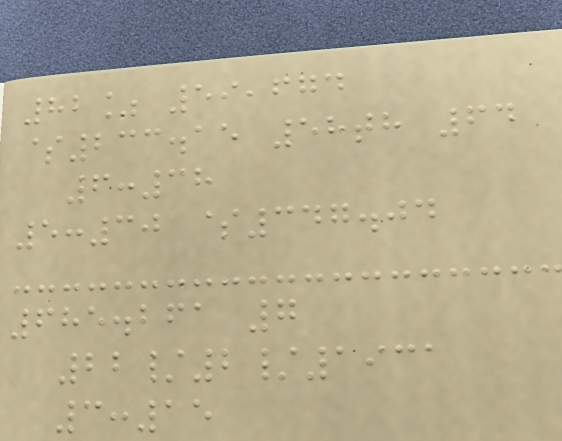82% 59,674
$233.15 58th 64
6:38
5:30 $347.04
685.261 7
22/2/1931
3:15
